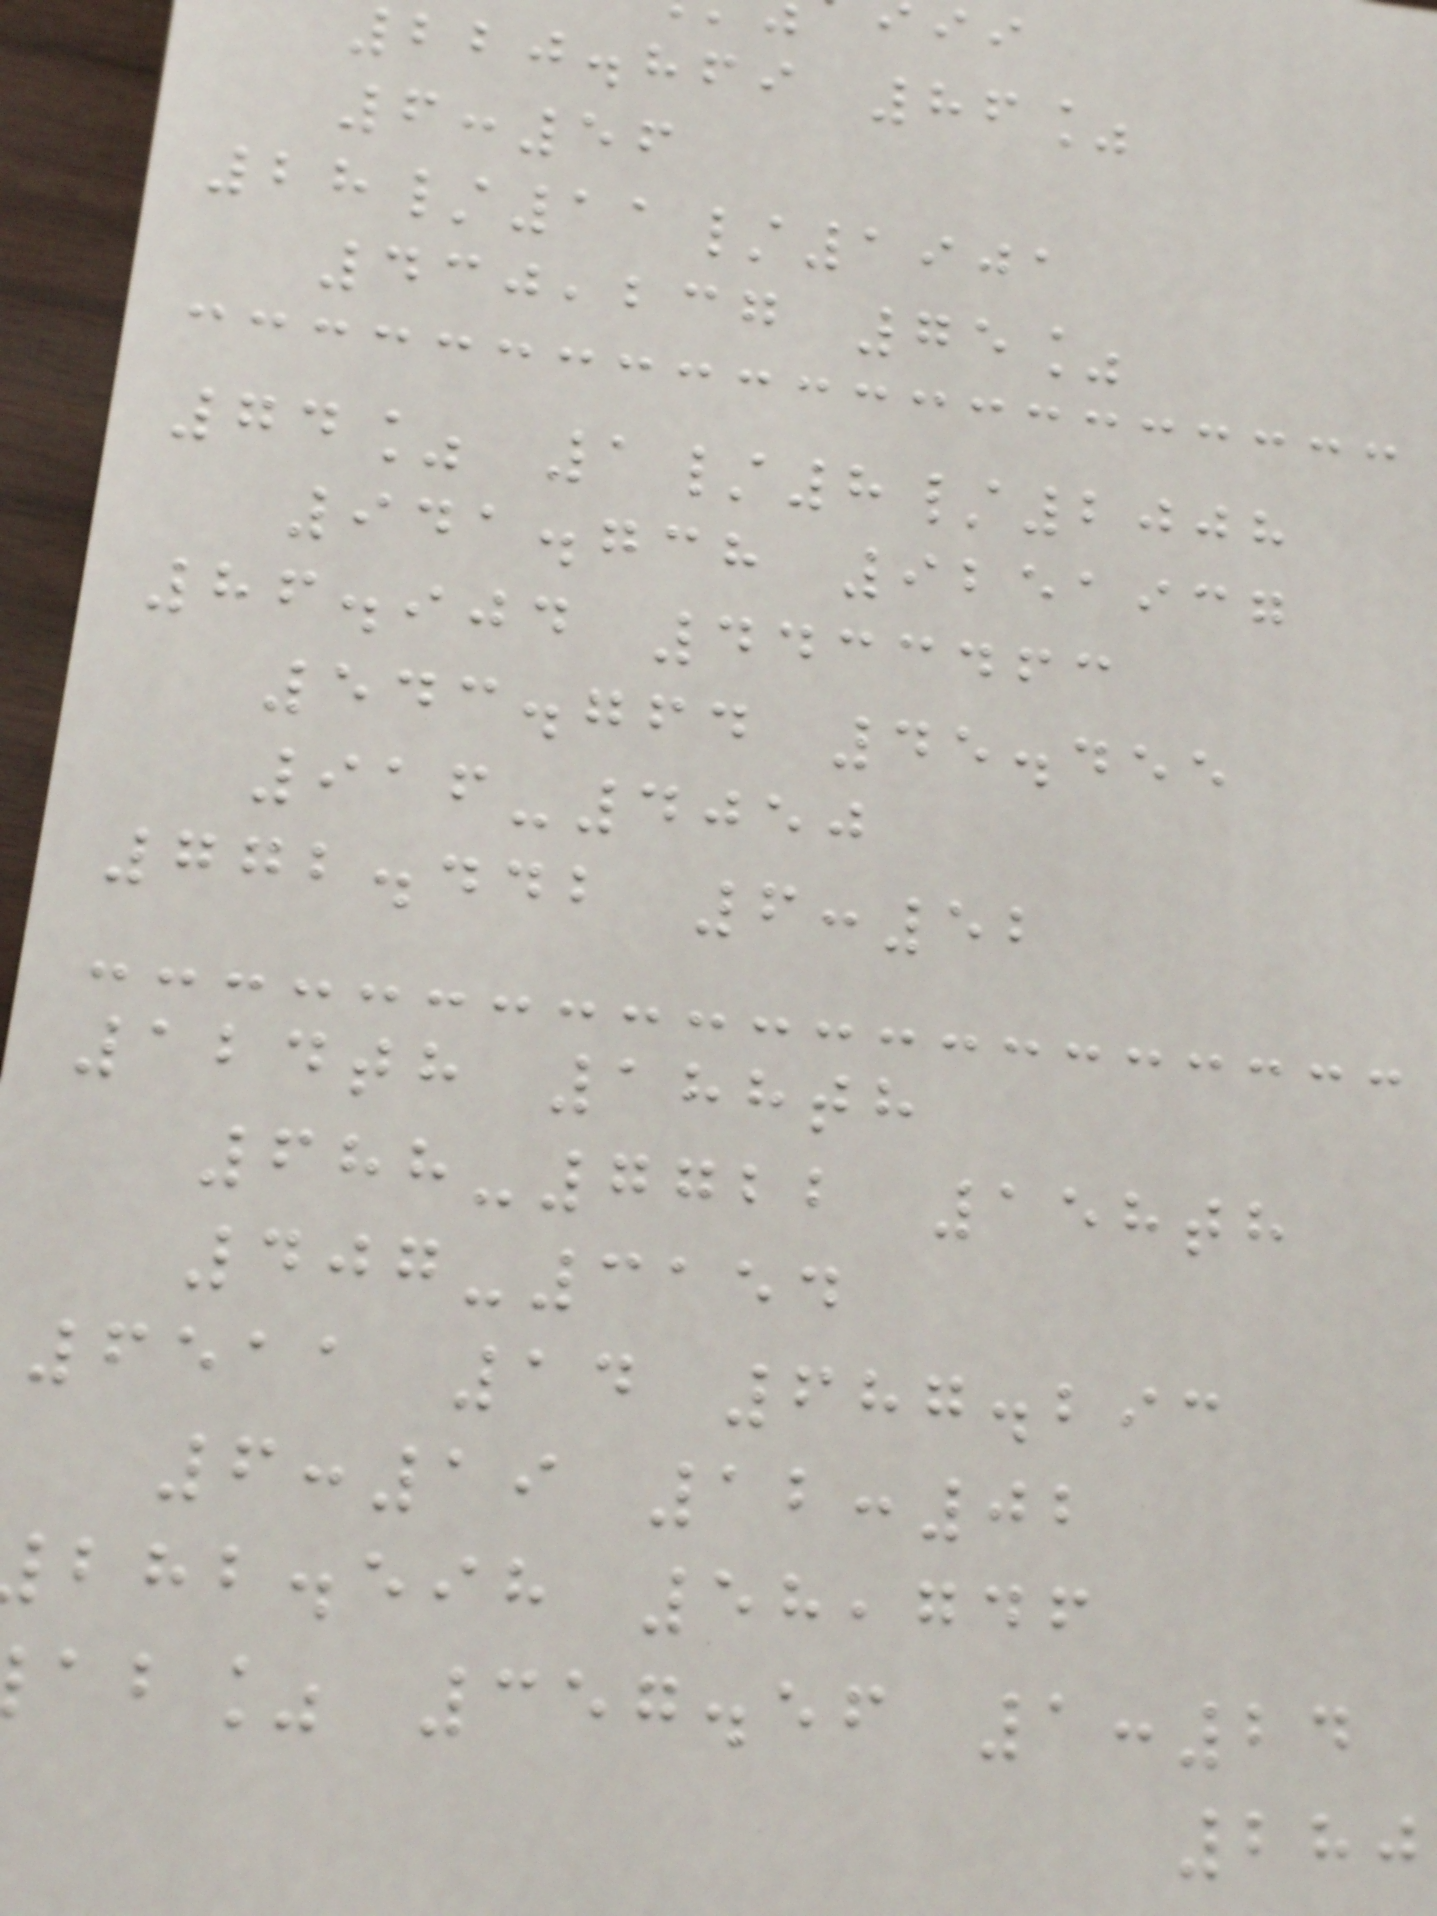220.869 86%
6:56
28/11/1901
430,237 75%
74% 1/8/2008
941.738 9251937
86.904 4433463
543.764 45.455
916-4050
772.442 6:52
124th 188th
688-7722 158th
407-3154
6511 14 687.293
6:19 12:02
bhb.eih 58,746
ab% 357.56 1:24
280
